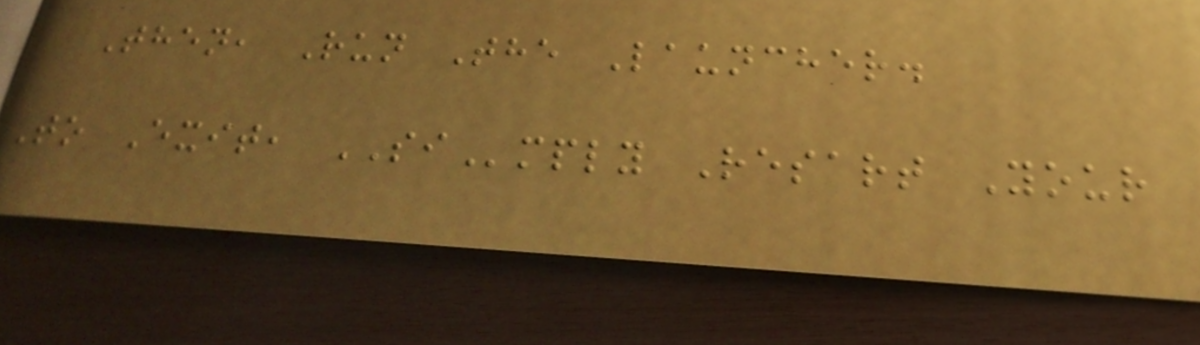Then, Run The Launcher.
To Exit, SImply Resart Your
